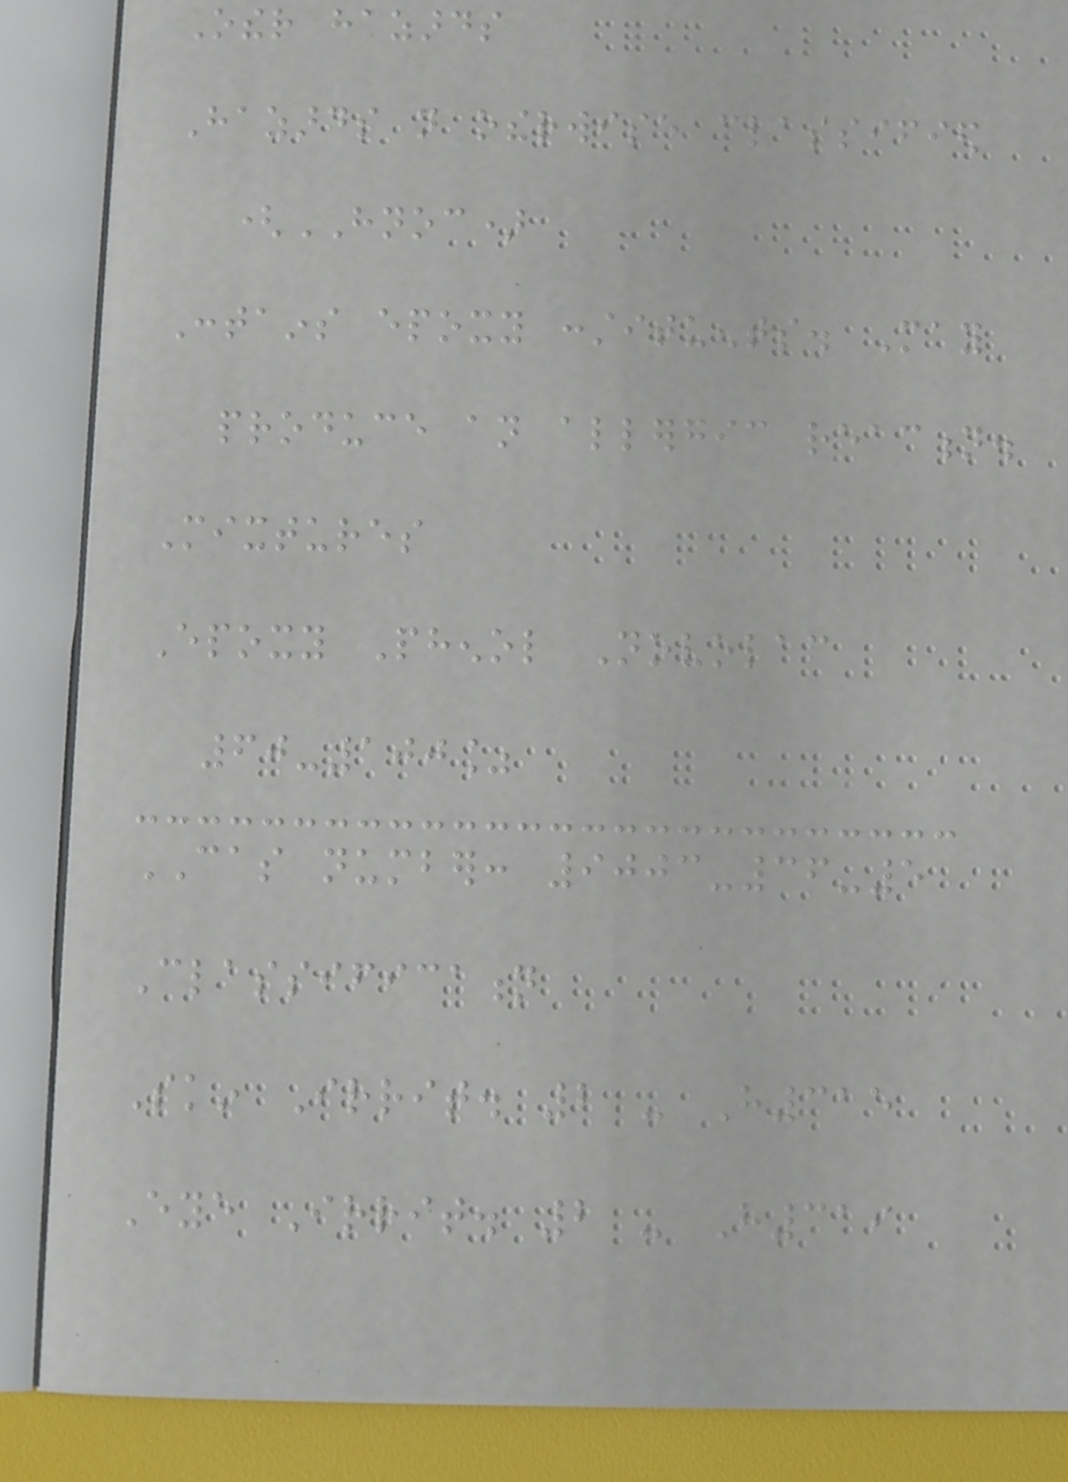Other hazards
Hazards not otherwise classified
(HNOC)
Contains epoxy constituents. May
produce an allergic reaction.
Mixtures
Epoxy Phenol Novolac
60-100%
CAS number: 9003-36-5
Classification
Skin Irrit. 2 - H315
Eye Irrit. 2 - H319
